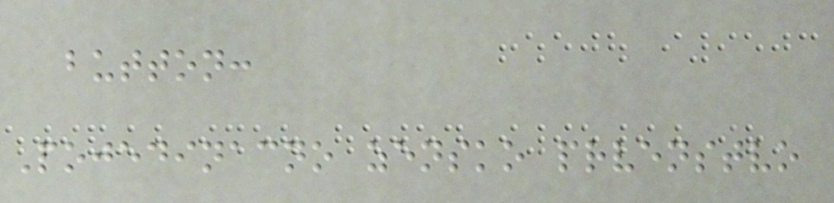button:
Pojedinacno zensko prvenstvo
